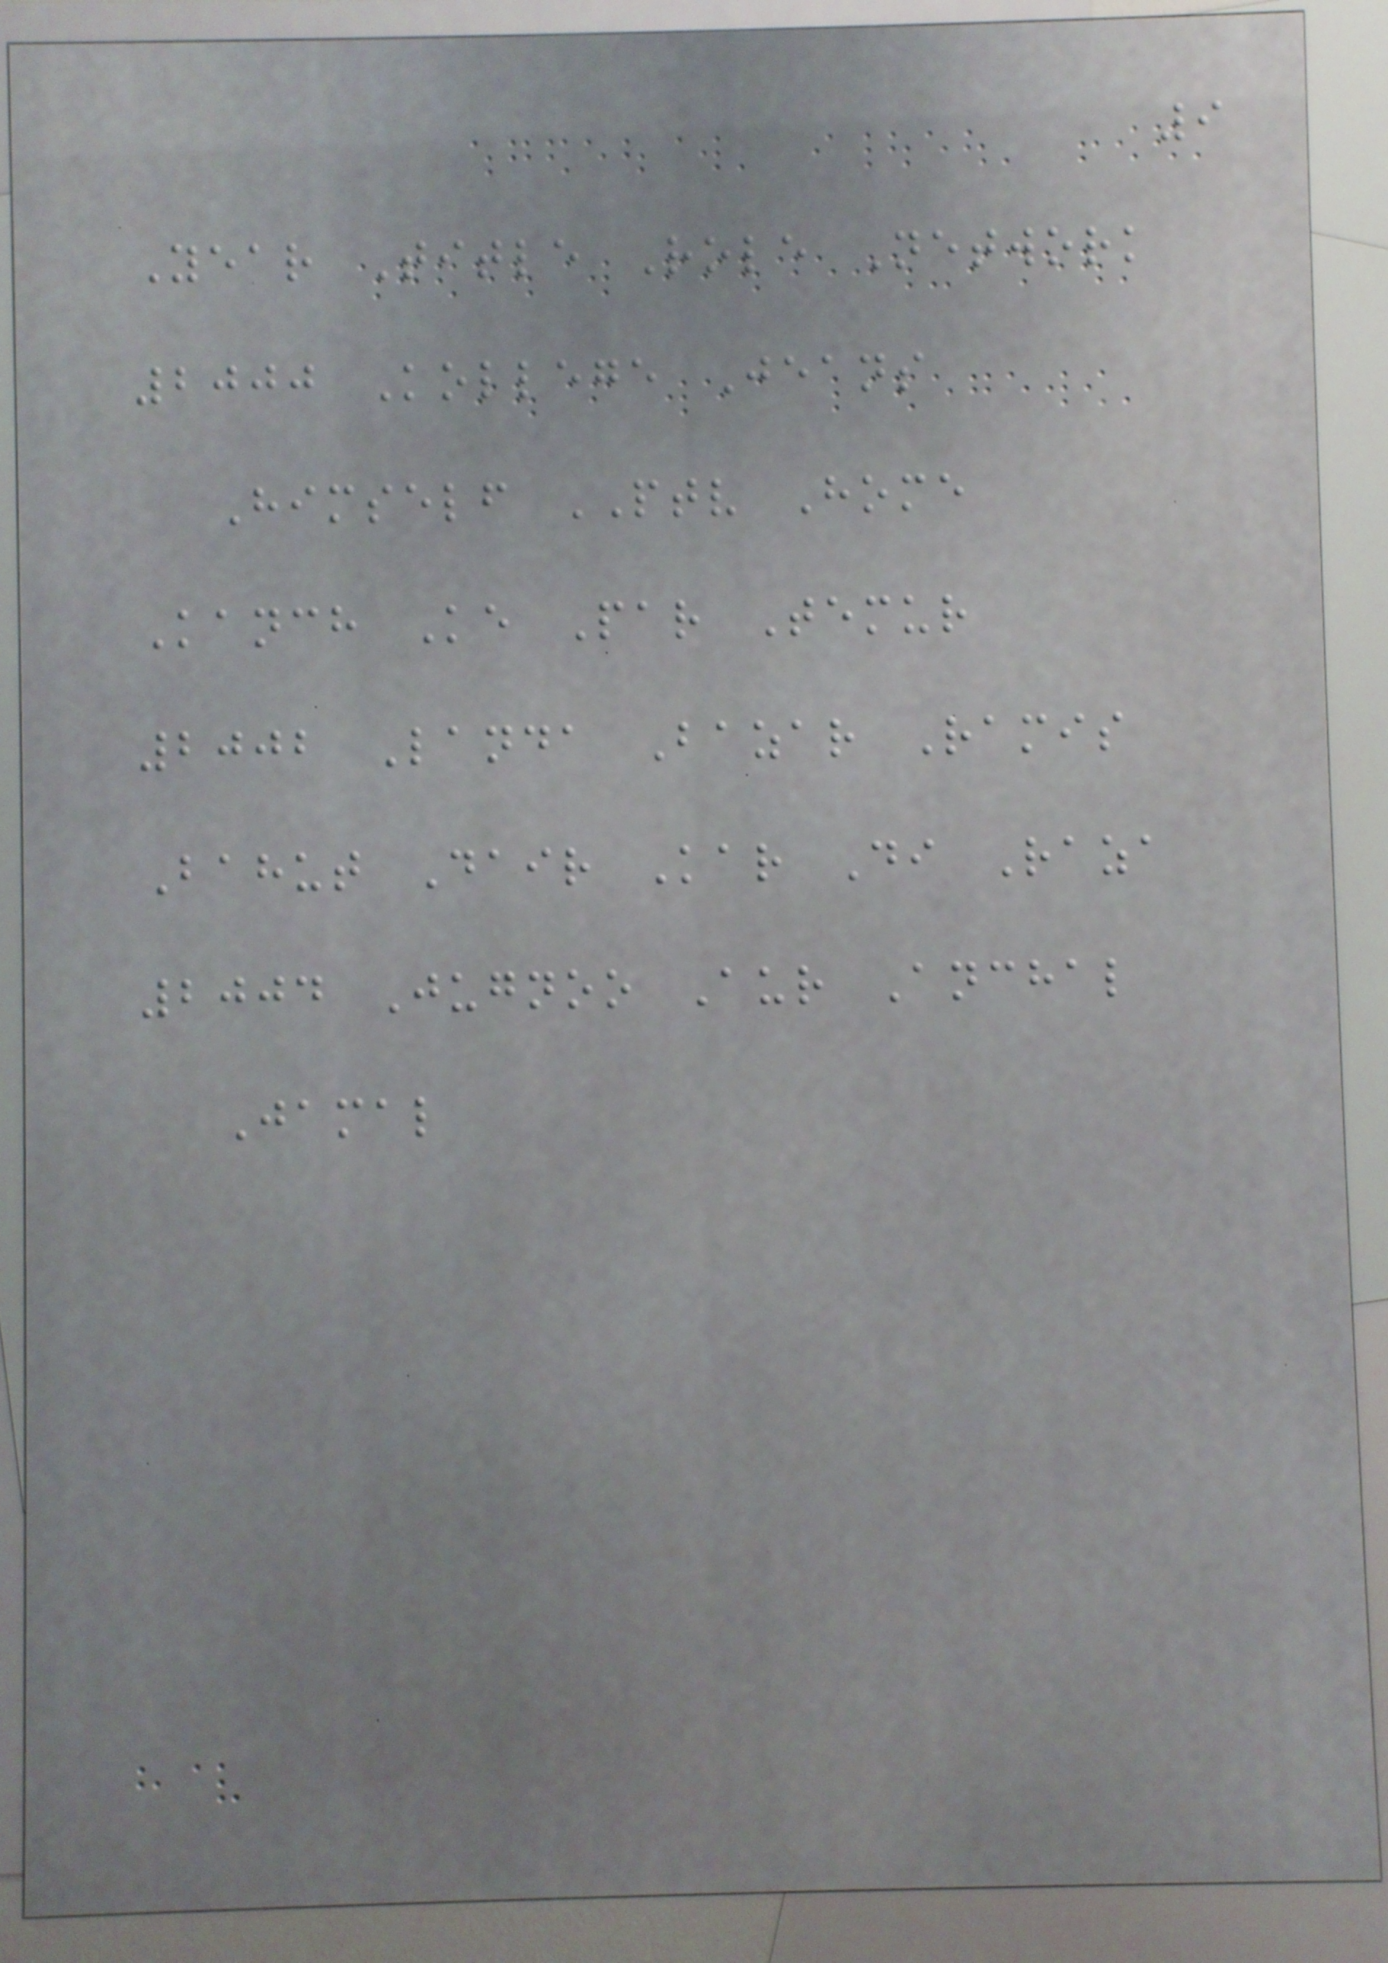9
Year Title Role Network
2000 Kollege Jeans
Himself PTV Home
Kanch Ke Par Temur
2002 Landa Bazar Ramis
Bahut Dair Kar Di Raza
2004 Jugnoo Aur Anchal
Jamal
